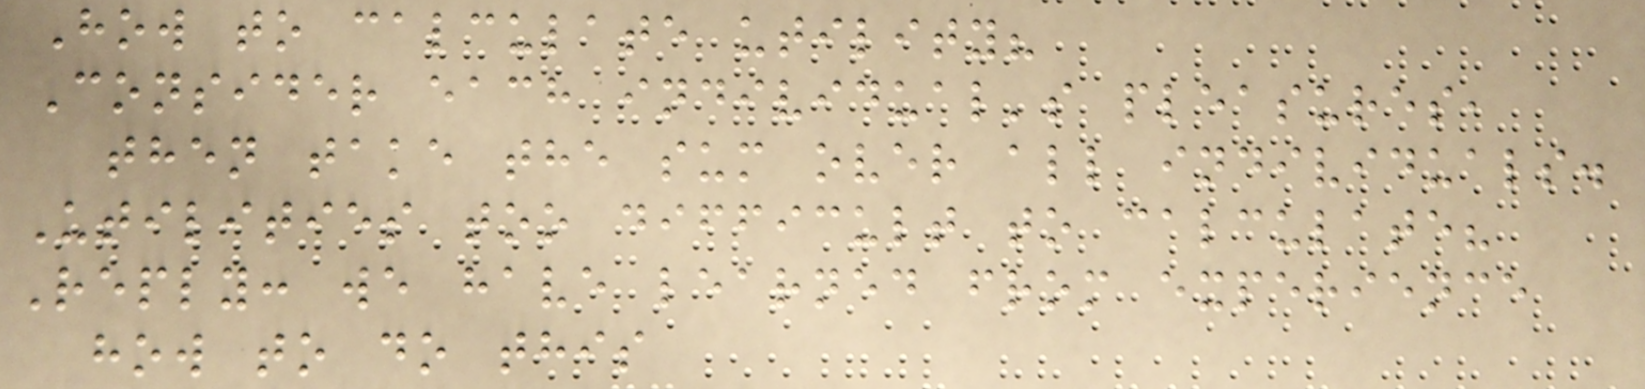How to calculate utility?
Consider each individual's pleasures,
then take the sum over all individuals.
Utilities too difficult to calculate?
Reply: we have learned from experience
how to do this
